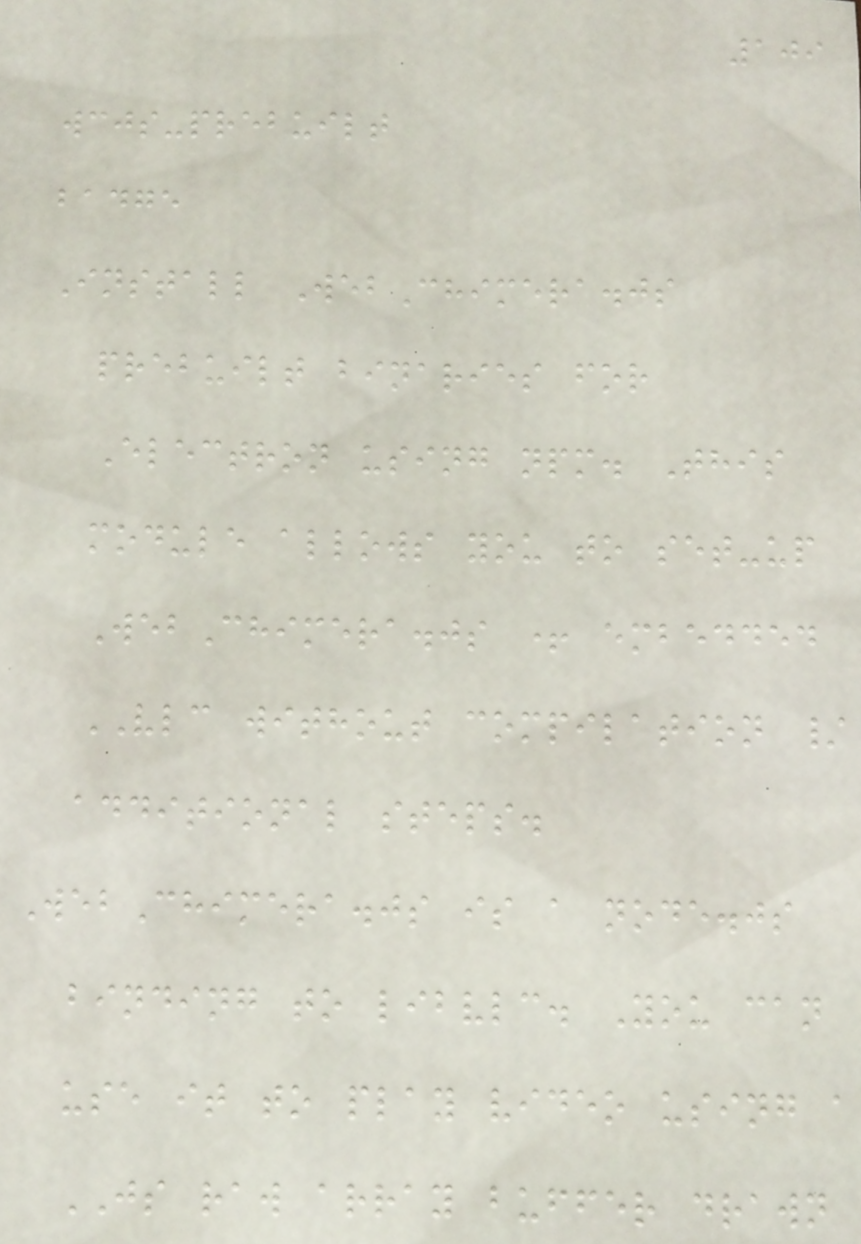109
wcjs-prebuilt
badge
Install WebChimera.js
prebuilt binaries for
Electron using npm. This
module allows you to set-up
WebChimera.js + embedded
VLC without compilation /
additional steps.
WebChimera.js is a node.js
binding to libvlc. You can
use it to play video using a
JS raw array buffer drawn
